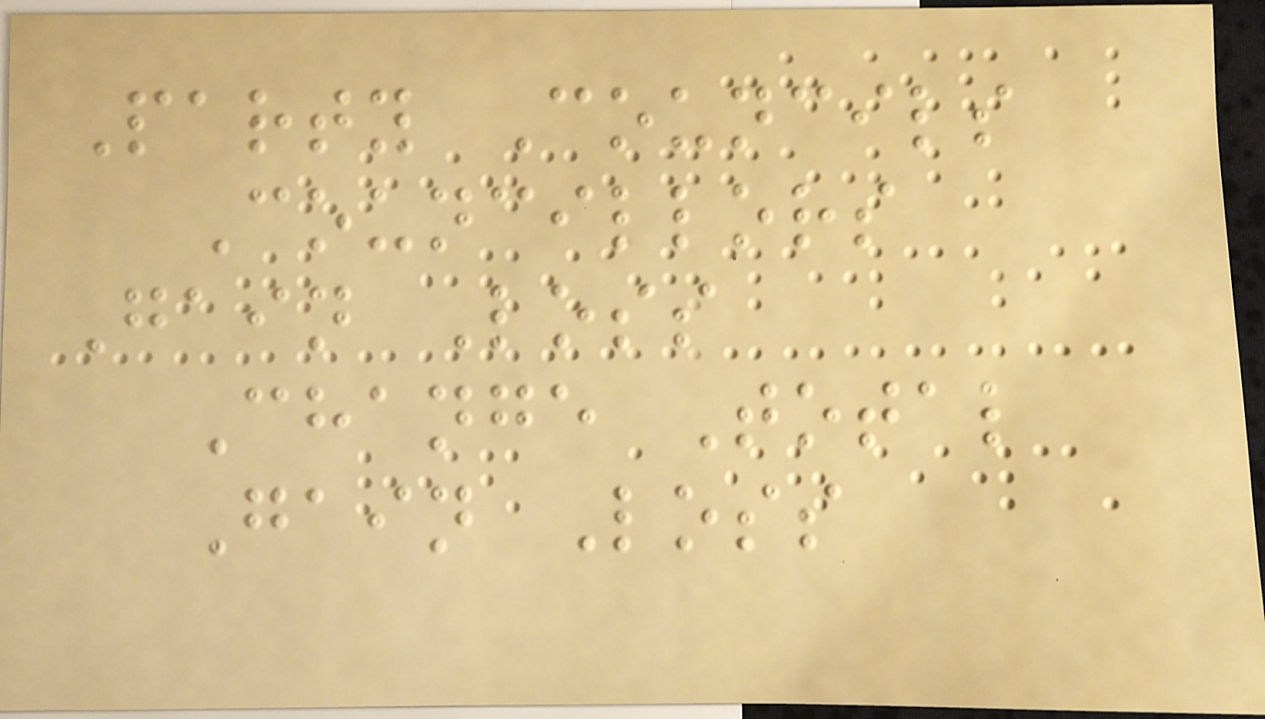Party Councils
Councillors
Gain Loss
Change Total
Gain Loss
